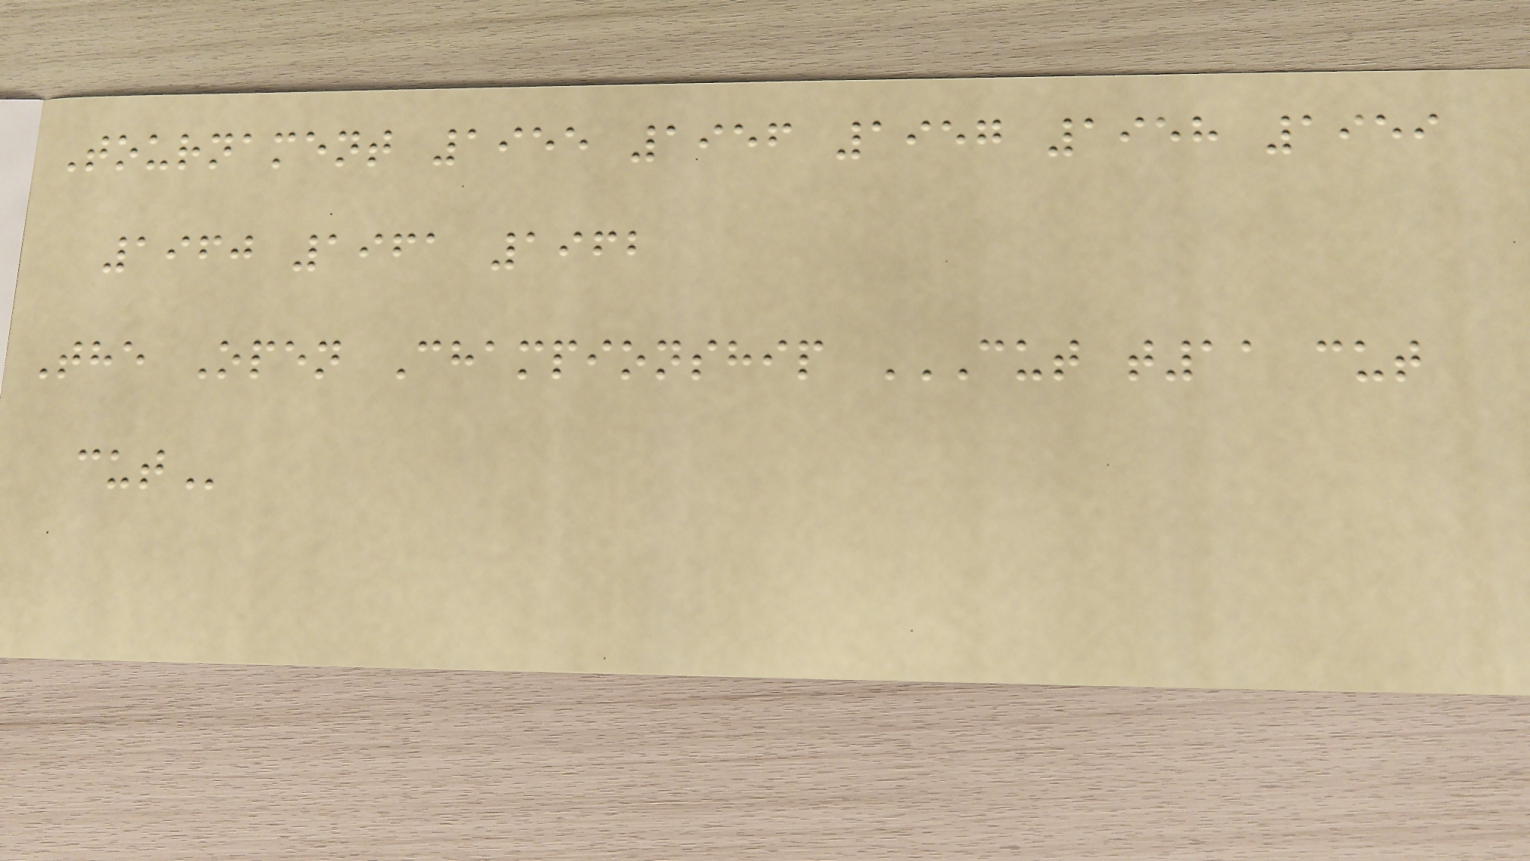Tournament 1955 1956 1957 1958 1959
1960 1961 1962
The Open Championship CUT T11 CUT
CUT
